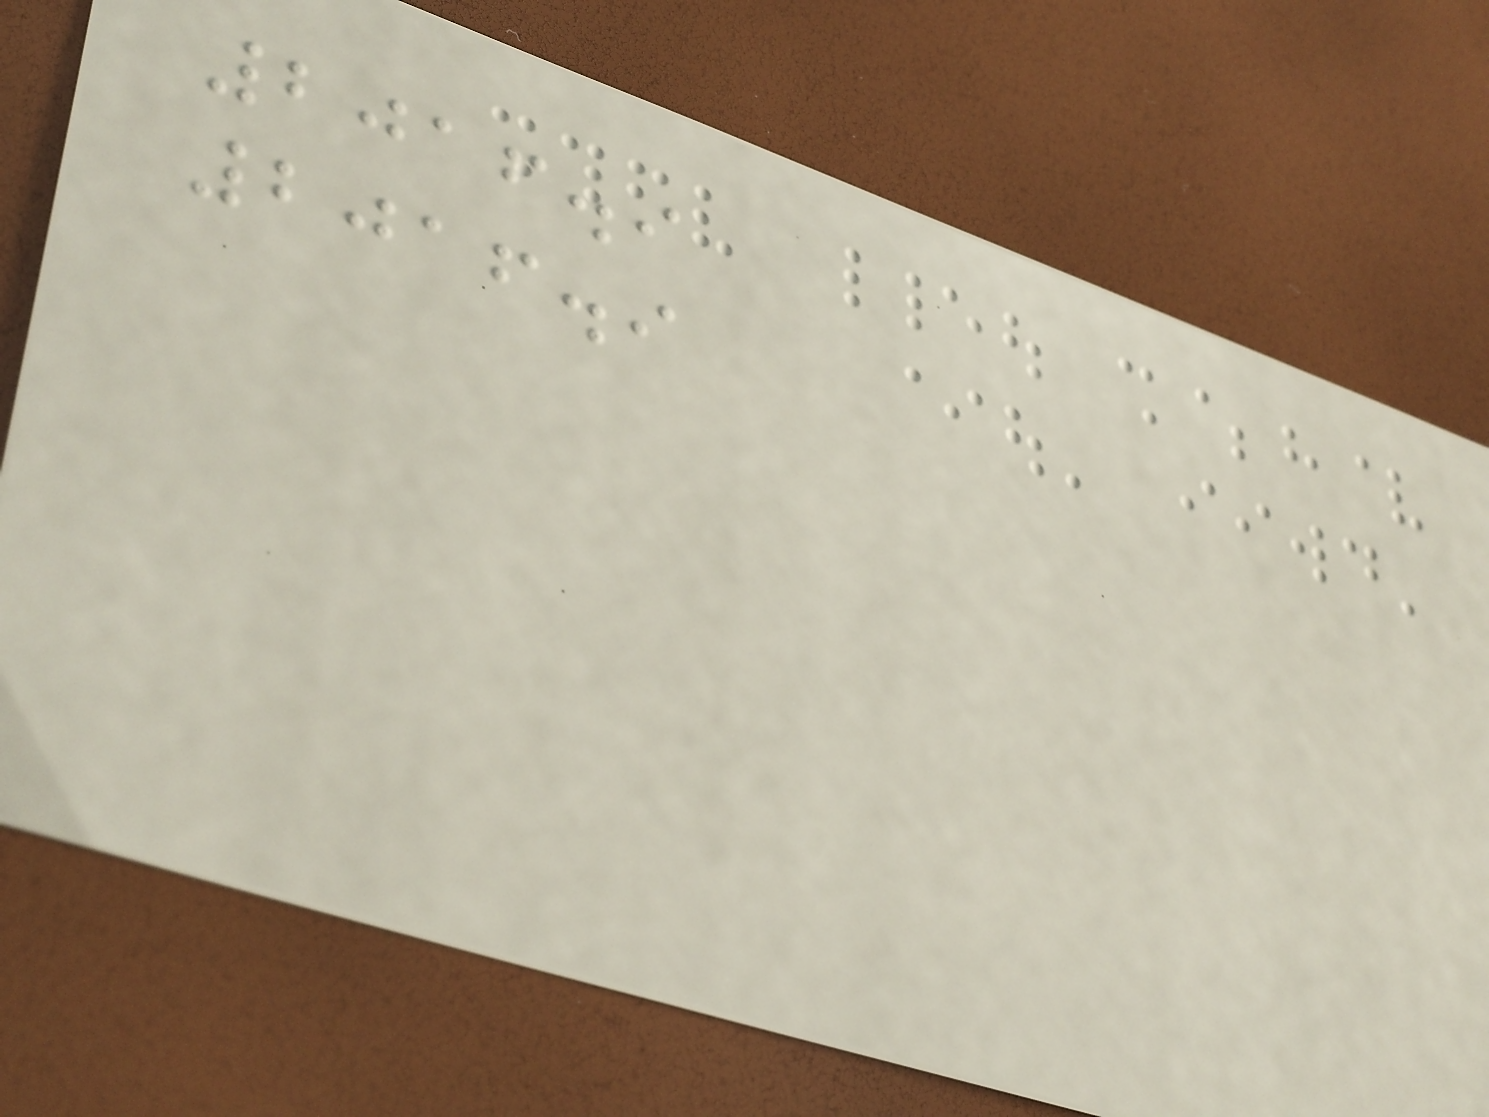2016.9
2016.9
